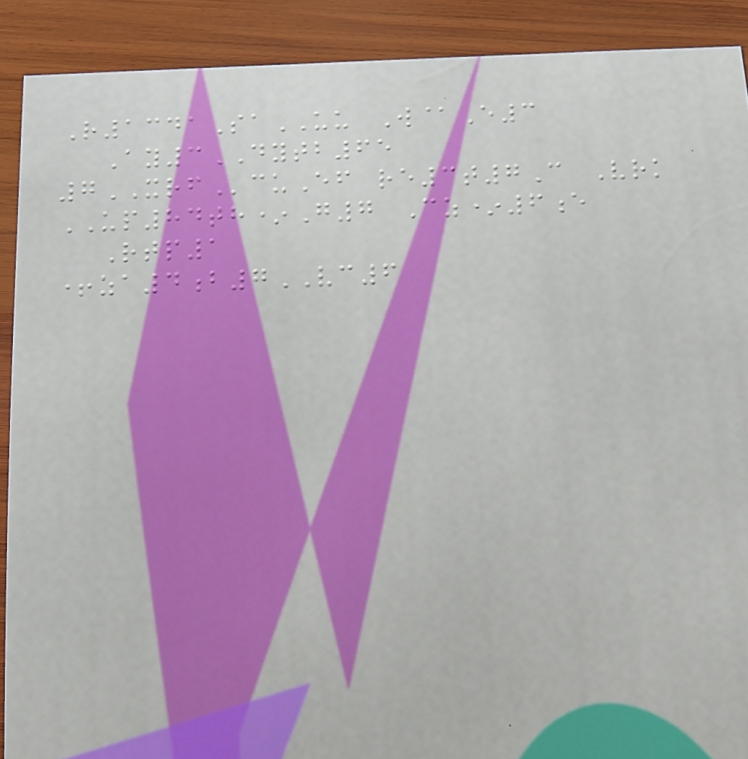R1341SaUU W@E3
Ay3DYTB65
7XRFcuEf re3t7C Vrk
UP84th*G7 Cz*6e
Rtp1
+za4b7VC6
